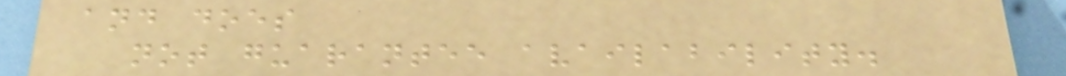and does
not guarantee availability.
